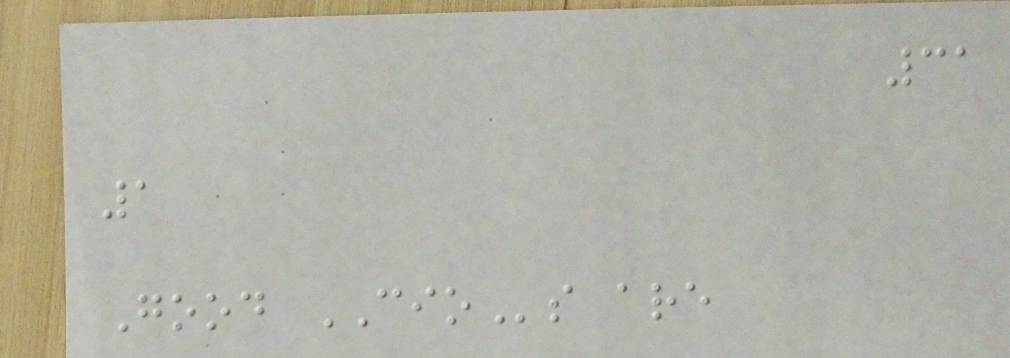31
1
Good CIOs are
